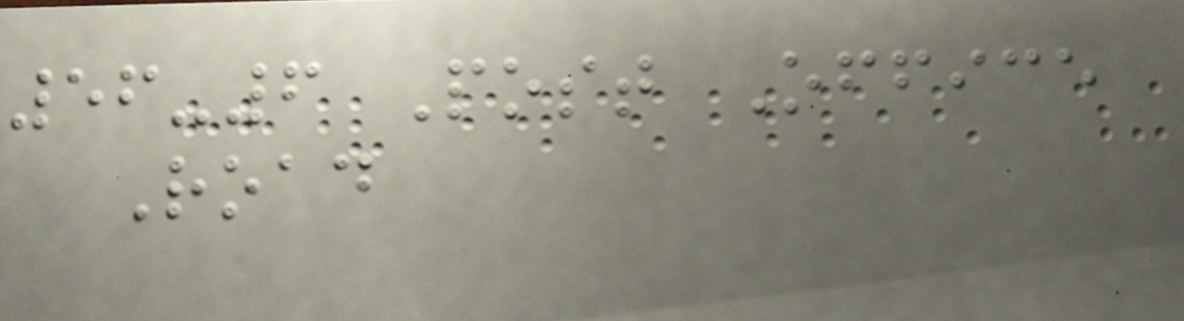56-6 Post Office
Road
